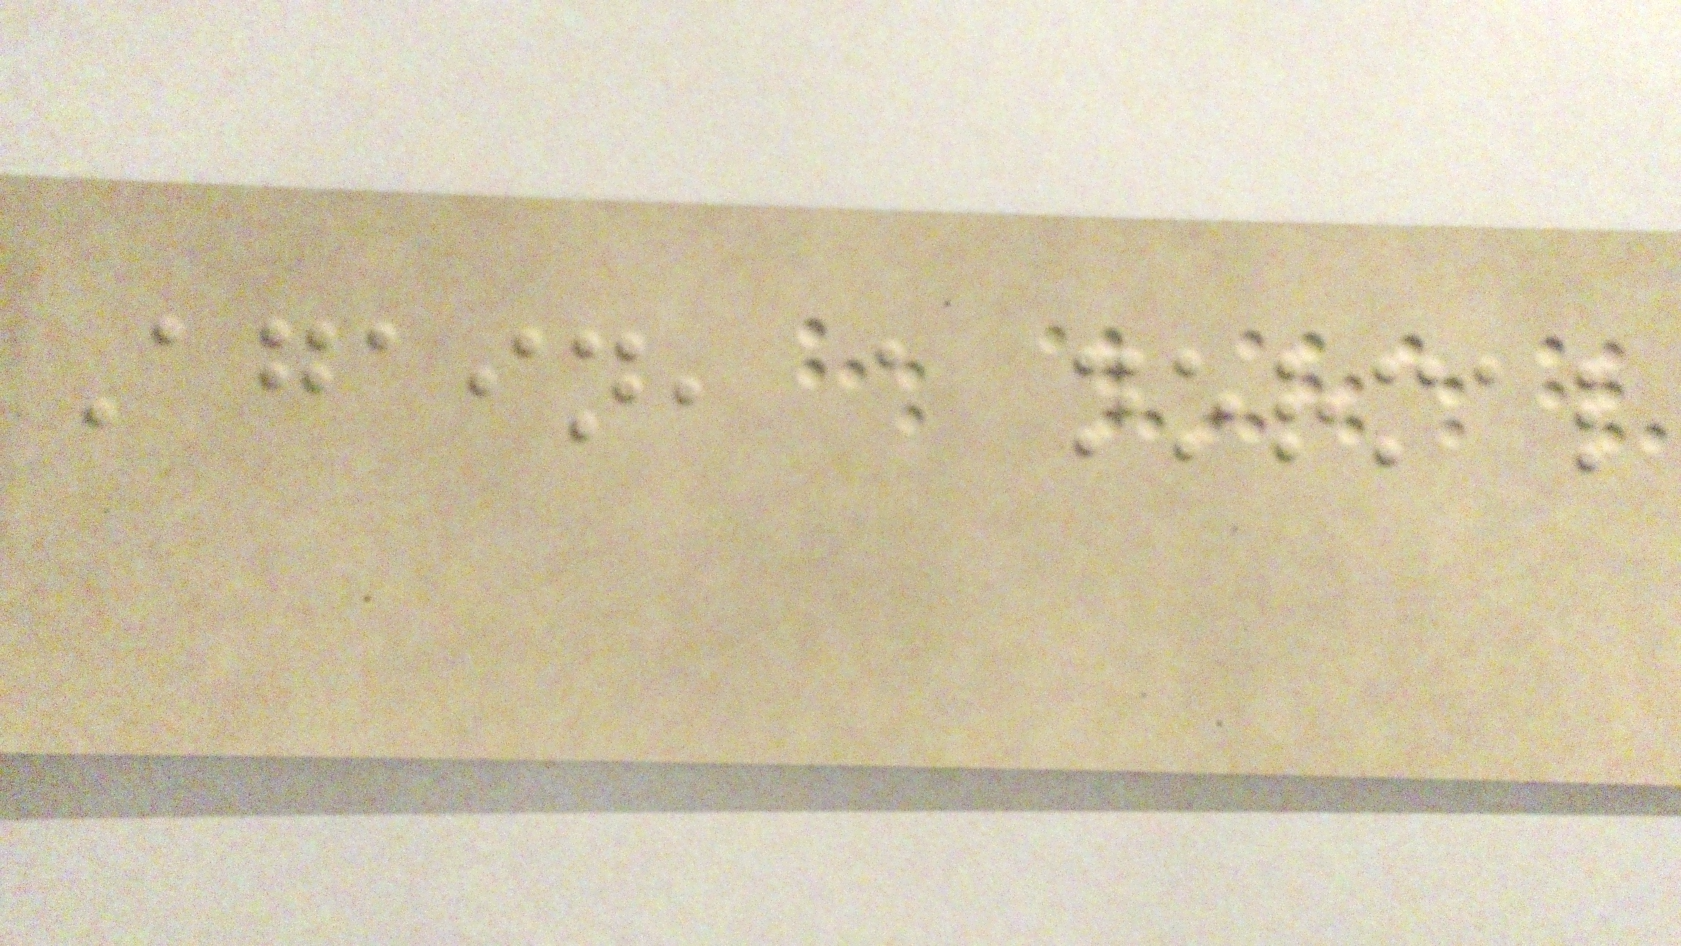Again, a normal
